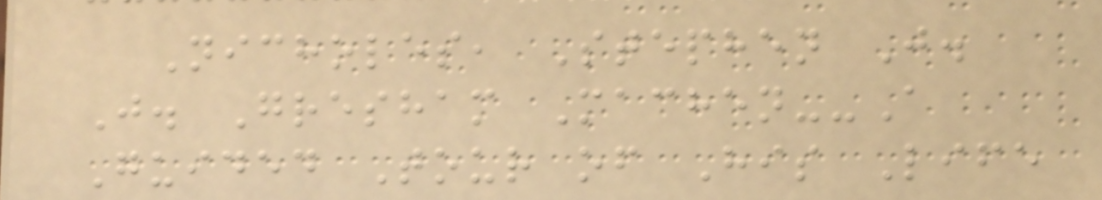Nicholes, Stephen J.
J. Gresham Machen--A
Guided Tour of His Life
